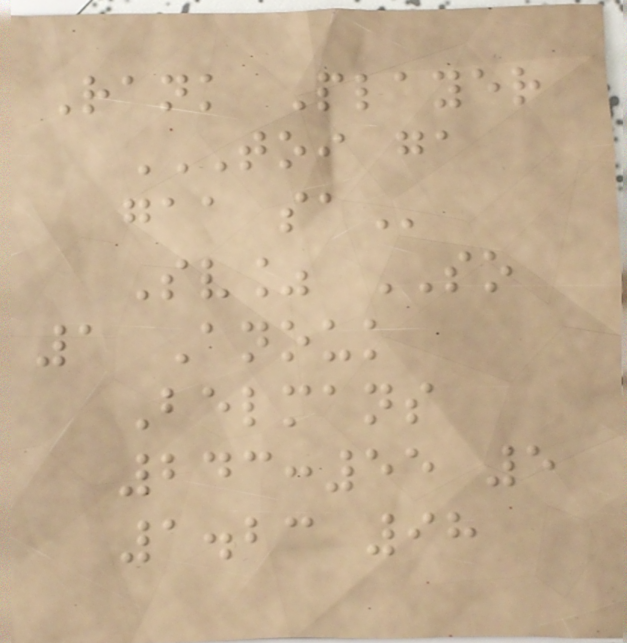Rank Player
TOI GA
GAA SA
Sv% SO
1 Anouk
Belmans
243:55 5
1.23 98
